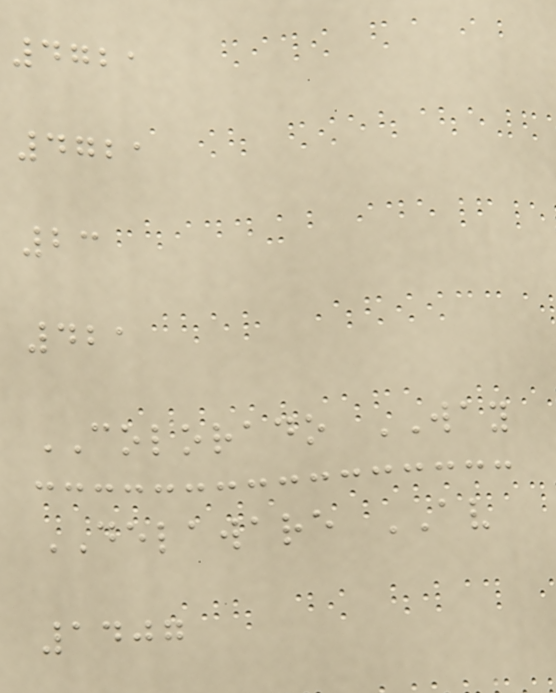4721
4721
23
421
COLORADO WAY
DELAWARE AV
1407
